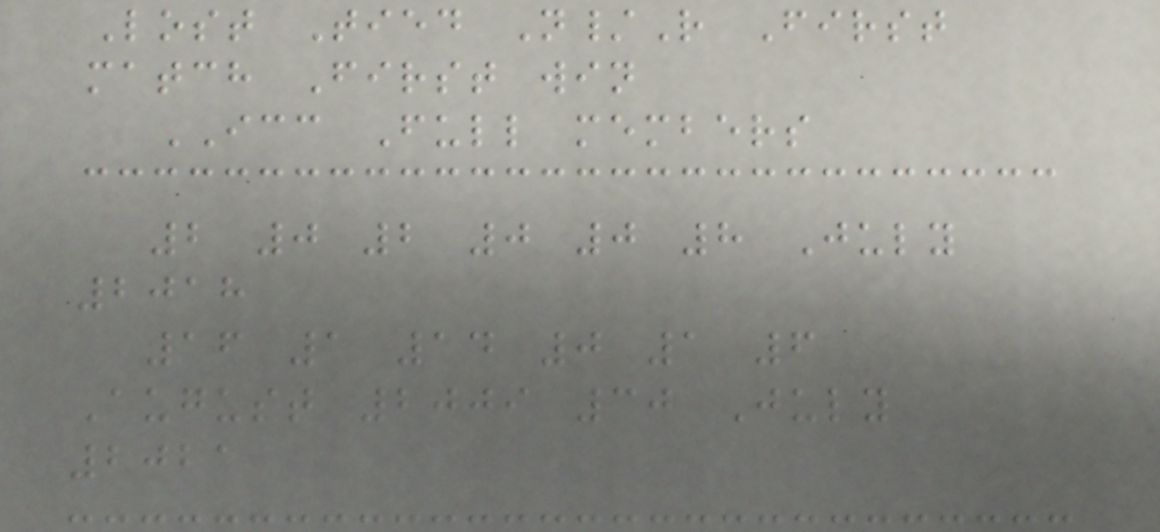Lost Tied N/R First
match First win
ICC Full members
2 0 2 0 0 8 July
2018
16 1 14 0 1 6
August 2009 30 July
2021
